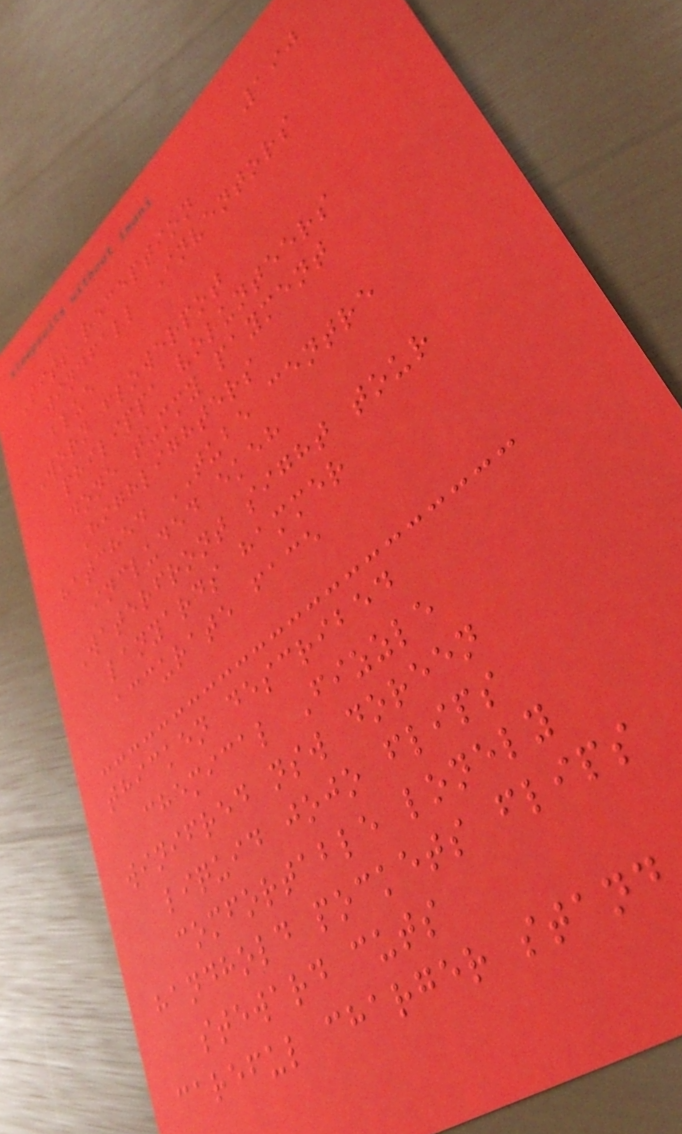190
Sits reception
windfall Inventors
blue
Worn flowerpot
philippa volunteers
done tummy payment
Highlighters
hatched TUBE centre
included ekeh
Waterfront sight tour
lanyards hammer
accurate face
thicken described
chemical Fizzle
winifred nsw doreen
liquid jojo flips
comfortable lonely
handhold pockets flips
steward cuts
careful charger stand
